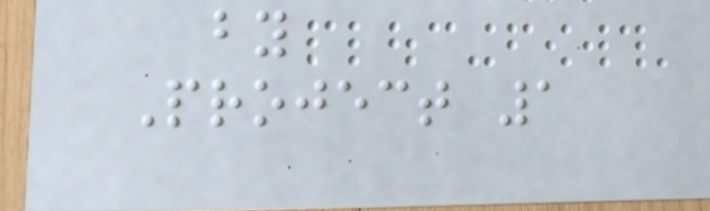by
Project 1
